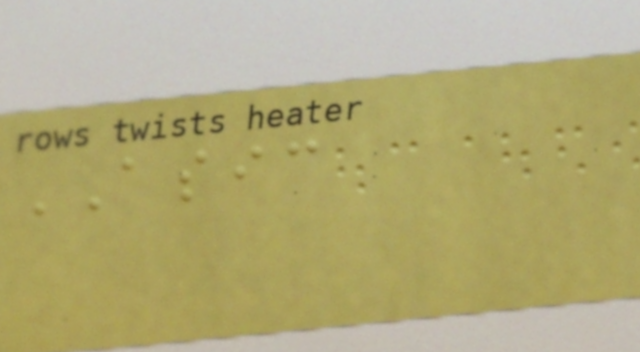ASIC
